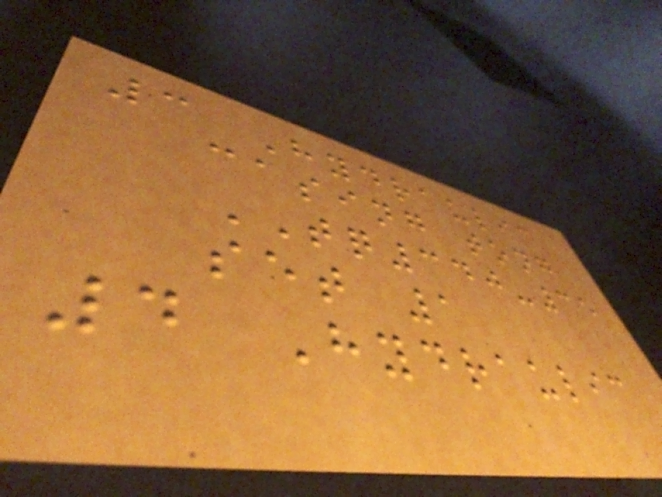3 Hydraulic
casing tong
TQ340-35
set 1
4 Hydraulic
